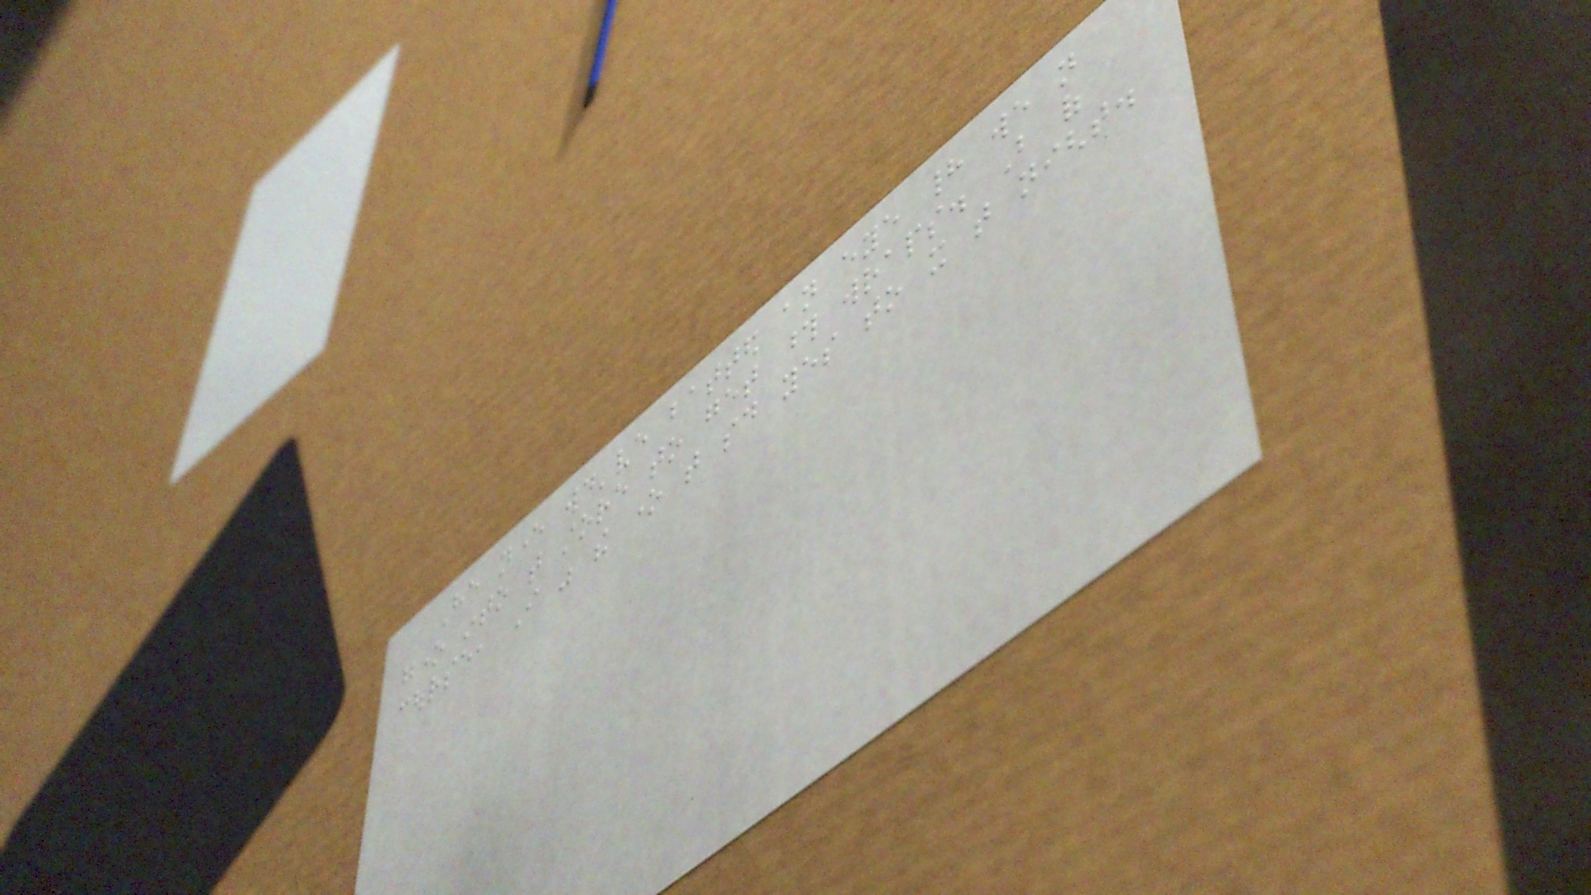He never would've batted an eye had we not
gone into that store to get those wraps. But of
course, I was the one that said yes to it that night.
